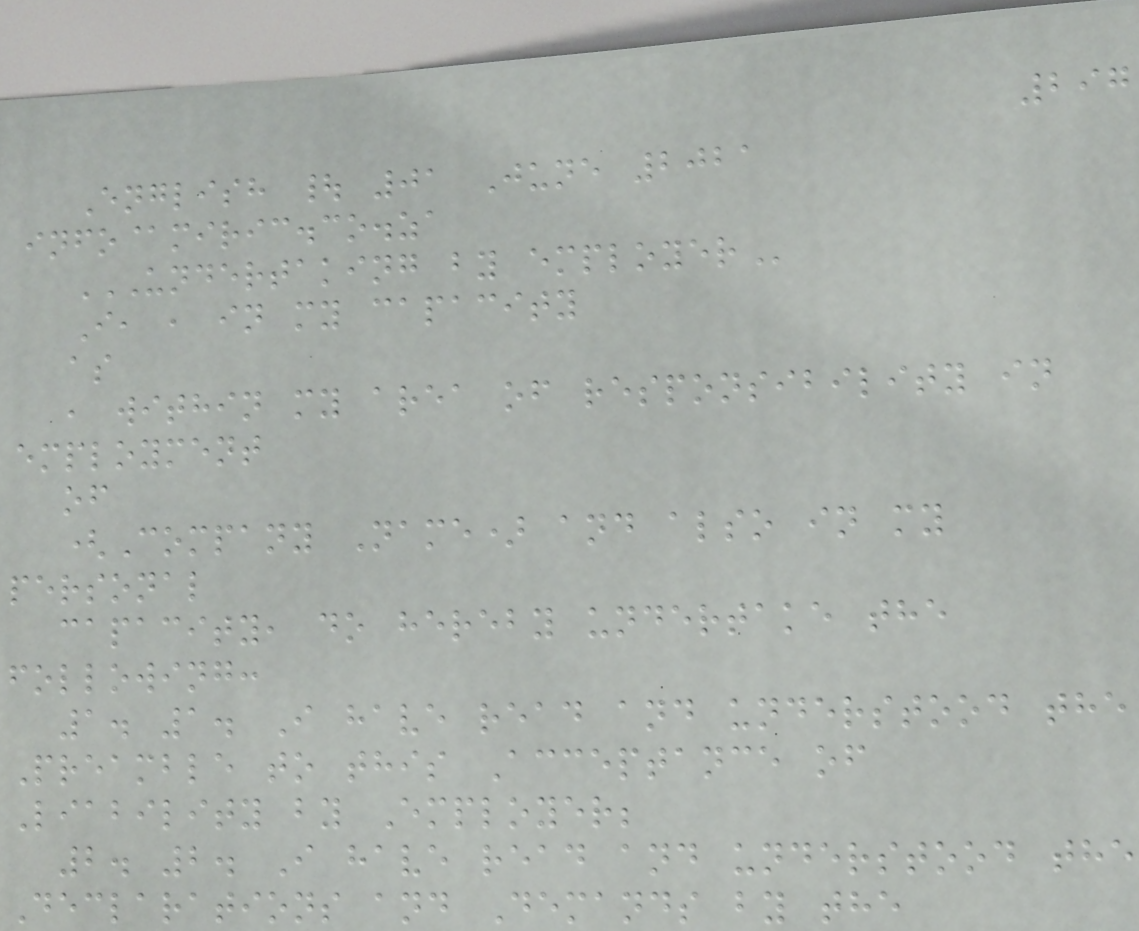297
English | 01 June 2021
info@miric.co.za
UNDERTAKING BY EMPLOYER
I, , in my capacity
as
, within my area of responsibility in
employment
of
(Company Name) and also in my
personal
capacity, do hereby undertake the
following:
1. 1. I have read and understood the
Preamble to this Acceptance of
Liability by Employer;
2. 2. I have read and understood the
Declarations and Demands by the
